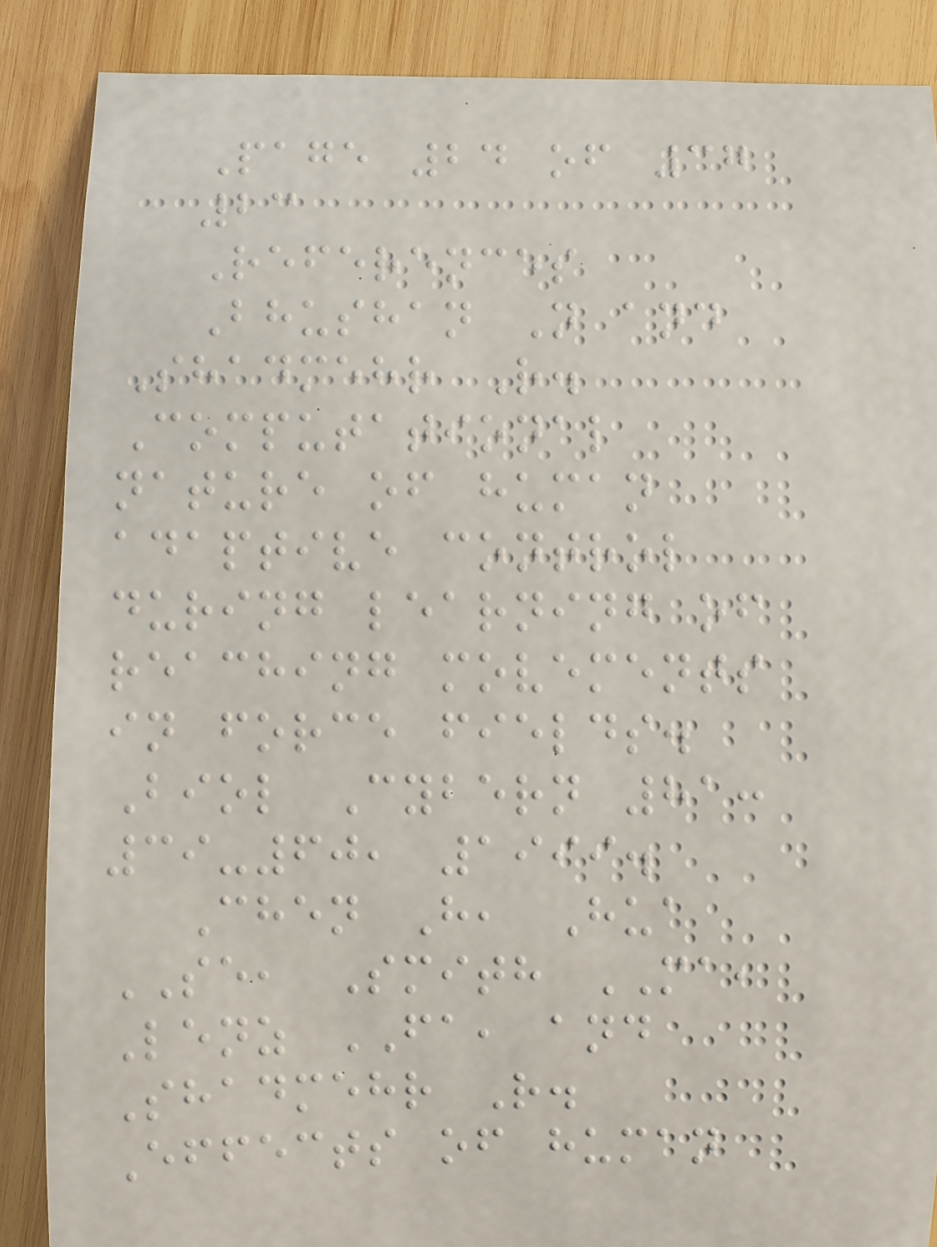Page 24 of 37
23
References
Bhushan N and
Shadmehr R.
Computational
nature of human
adaptive control
during learning of
reaching movements
in force fields.
Biol Cybern 81:
39-60, 1999.
Chen H, Hua
SE, Smith MA,
Lenz FA, and
Shadmehr R.
Effects of human
